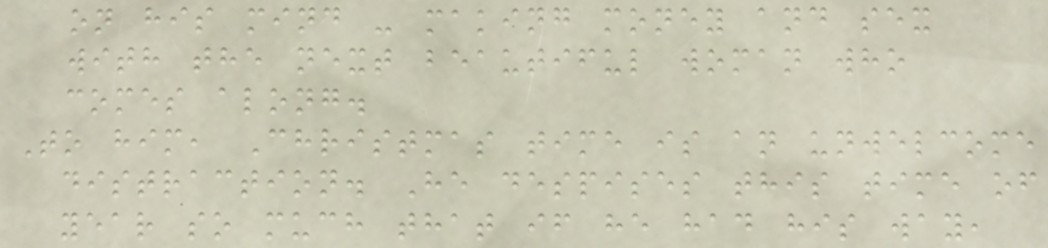on his mind - making money and sex
with the next beautiful woman who
comes along.
To him, Christmas time is an unwelcome
distraction. He despises this time of
year so much that if he had his way,
